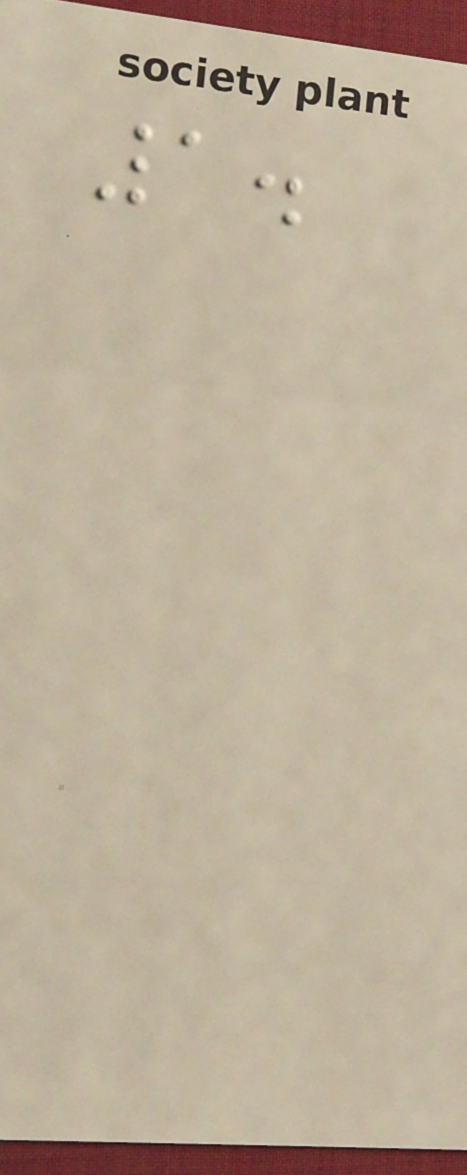1.
